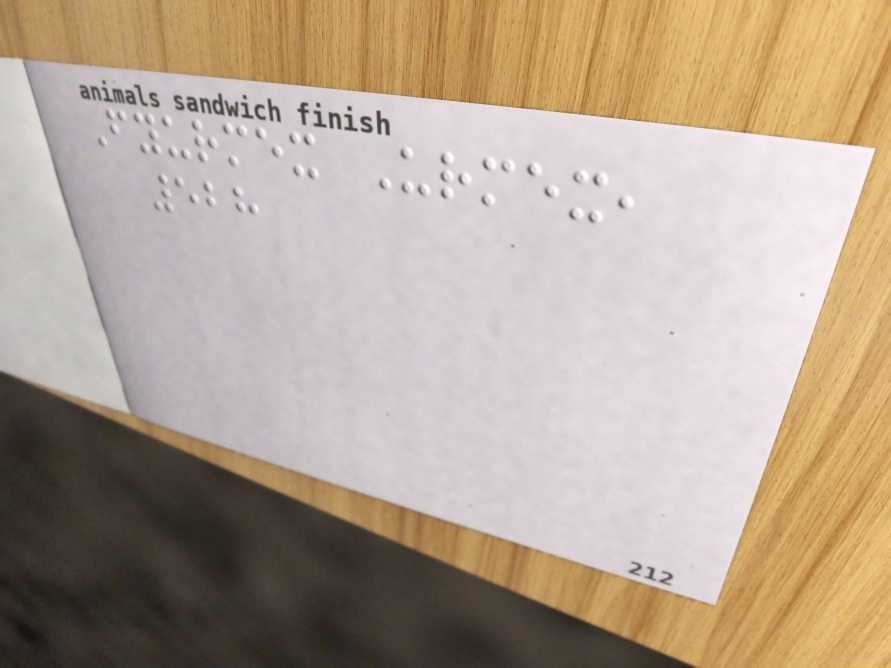Fyurmex Urmex,
528
